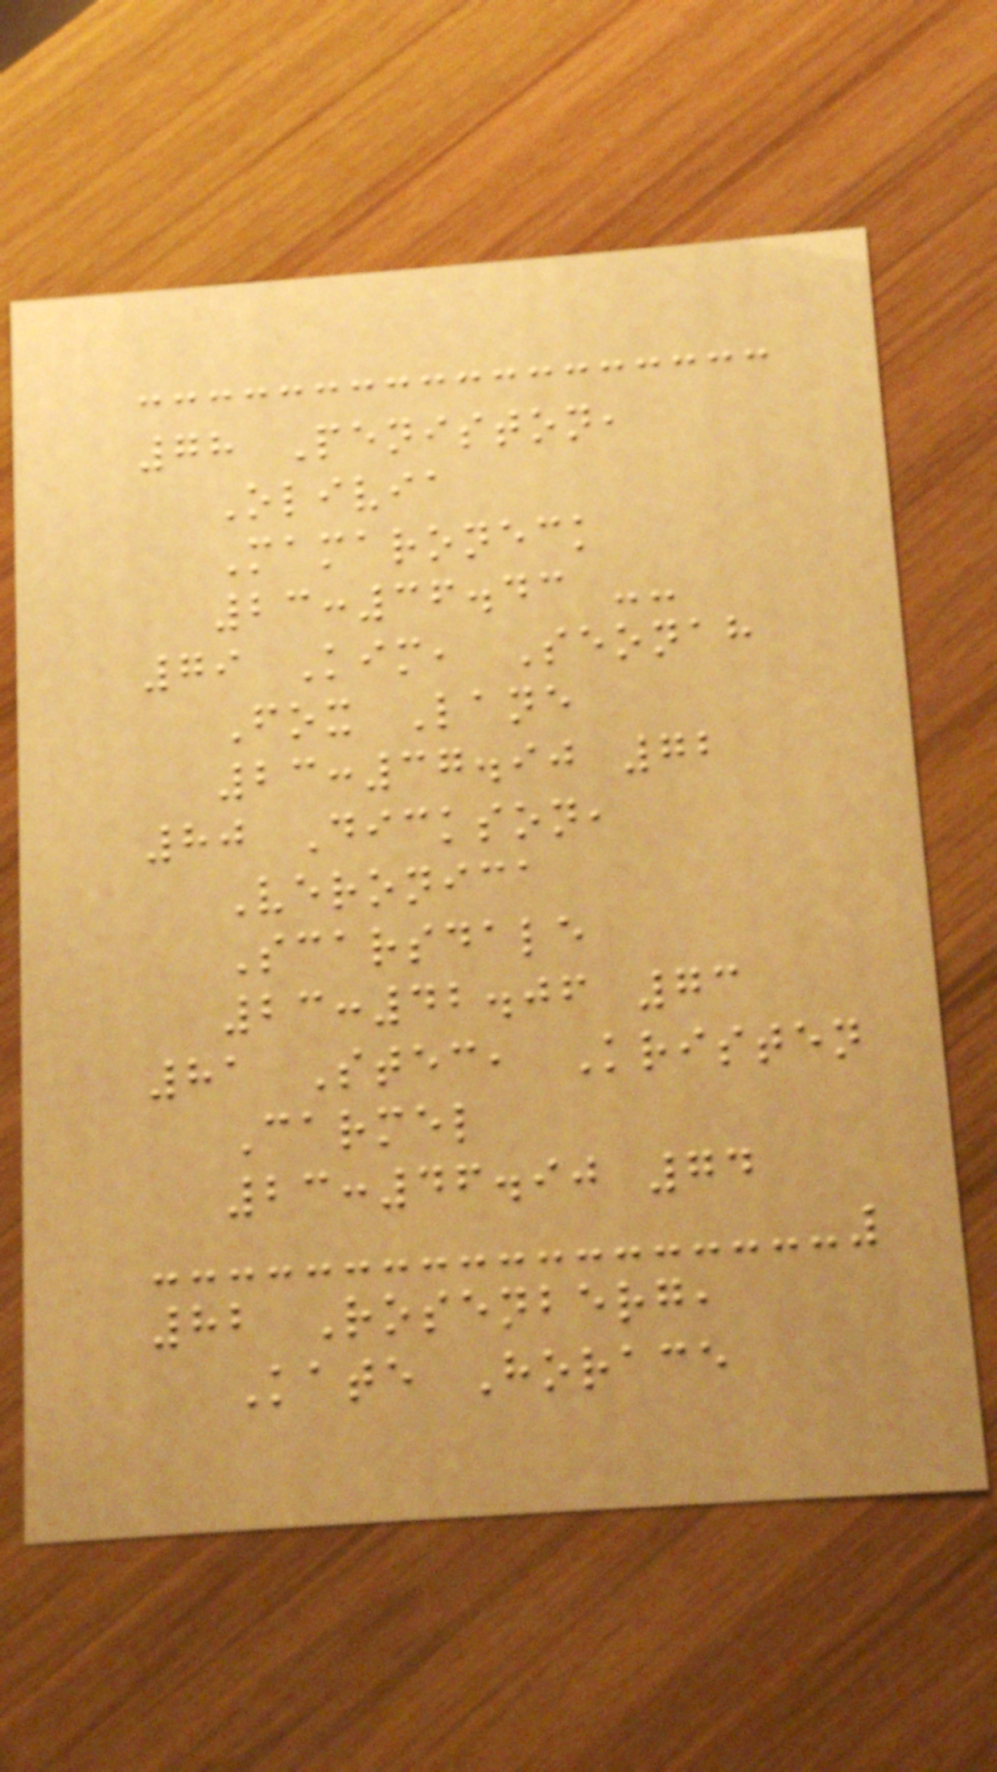78 Peniston,
Olivia
Mamaroneck
23:36.43 --
79 Kim, Seonah
Fox Lane
23:37.90 72
80 Dickson,
Veronica
Scarsdale
23:42.06 73
81 Stec, Kristen
Carmel
23:46.90 74
82 Rosenberg,
Kate Horace
